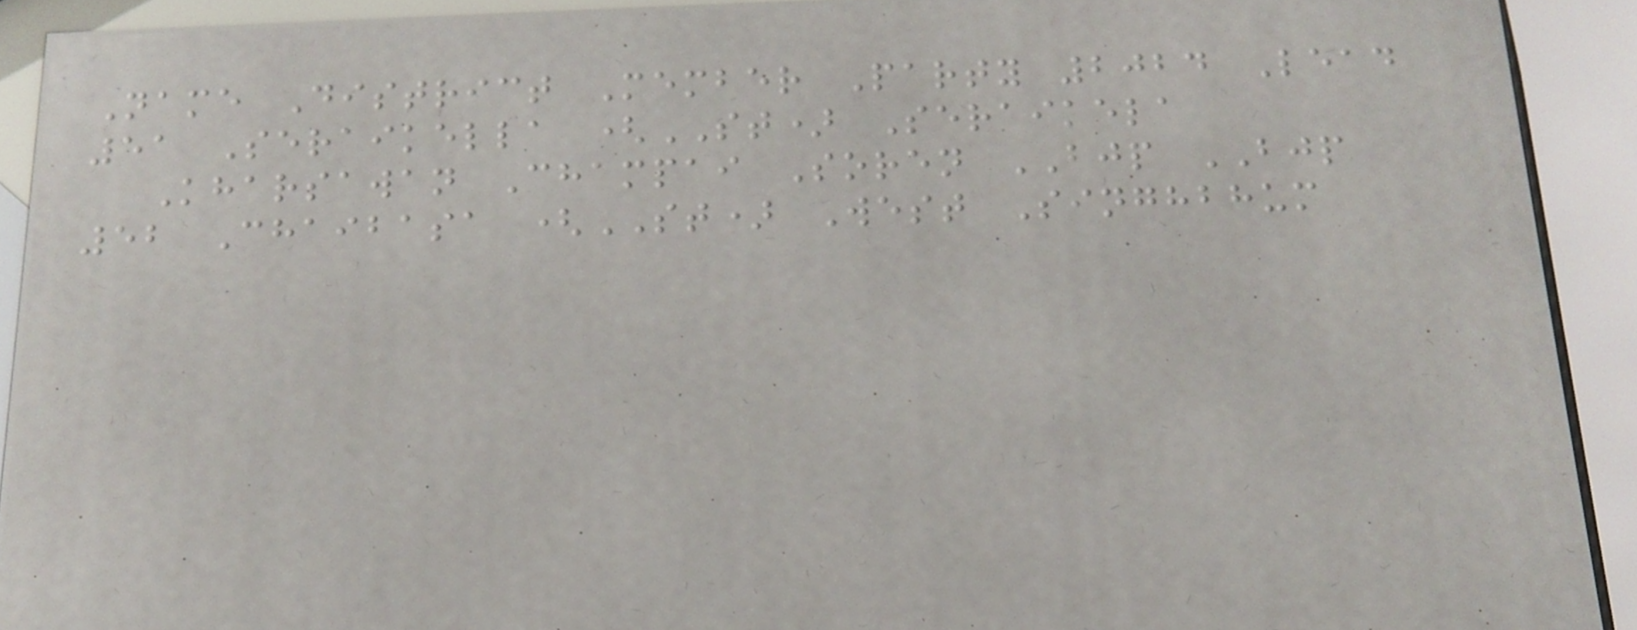Name District Member Party 2024 Lead
51 Seraikella (ST) Seraikela
Kharsawan Champai Soren BJP BJP
52 Chaibasa (ST) West Singhbhum
